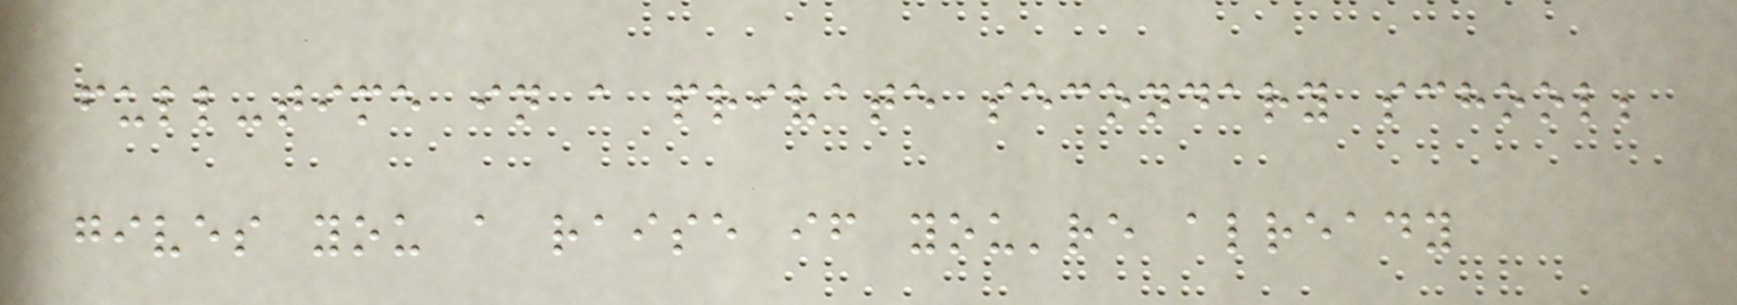full-time in a private secondary school;
gives you a raise if you're already
